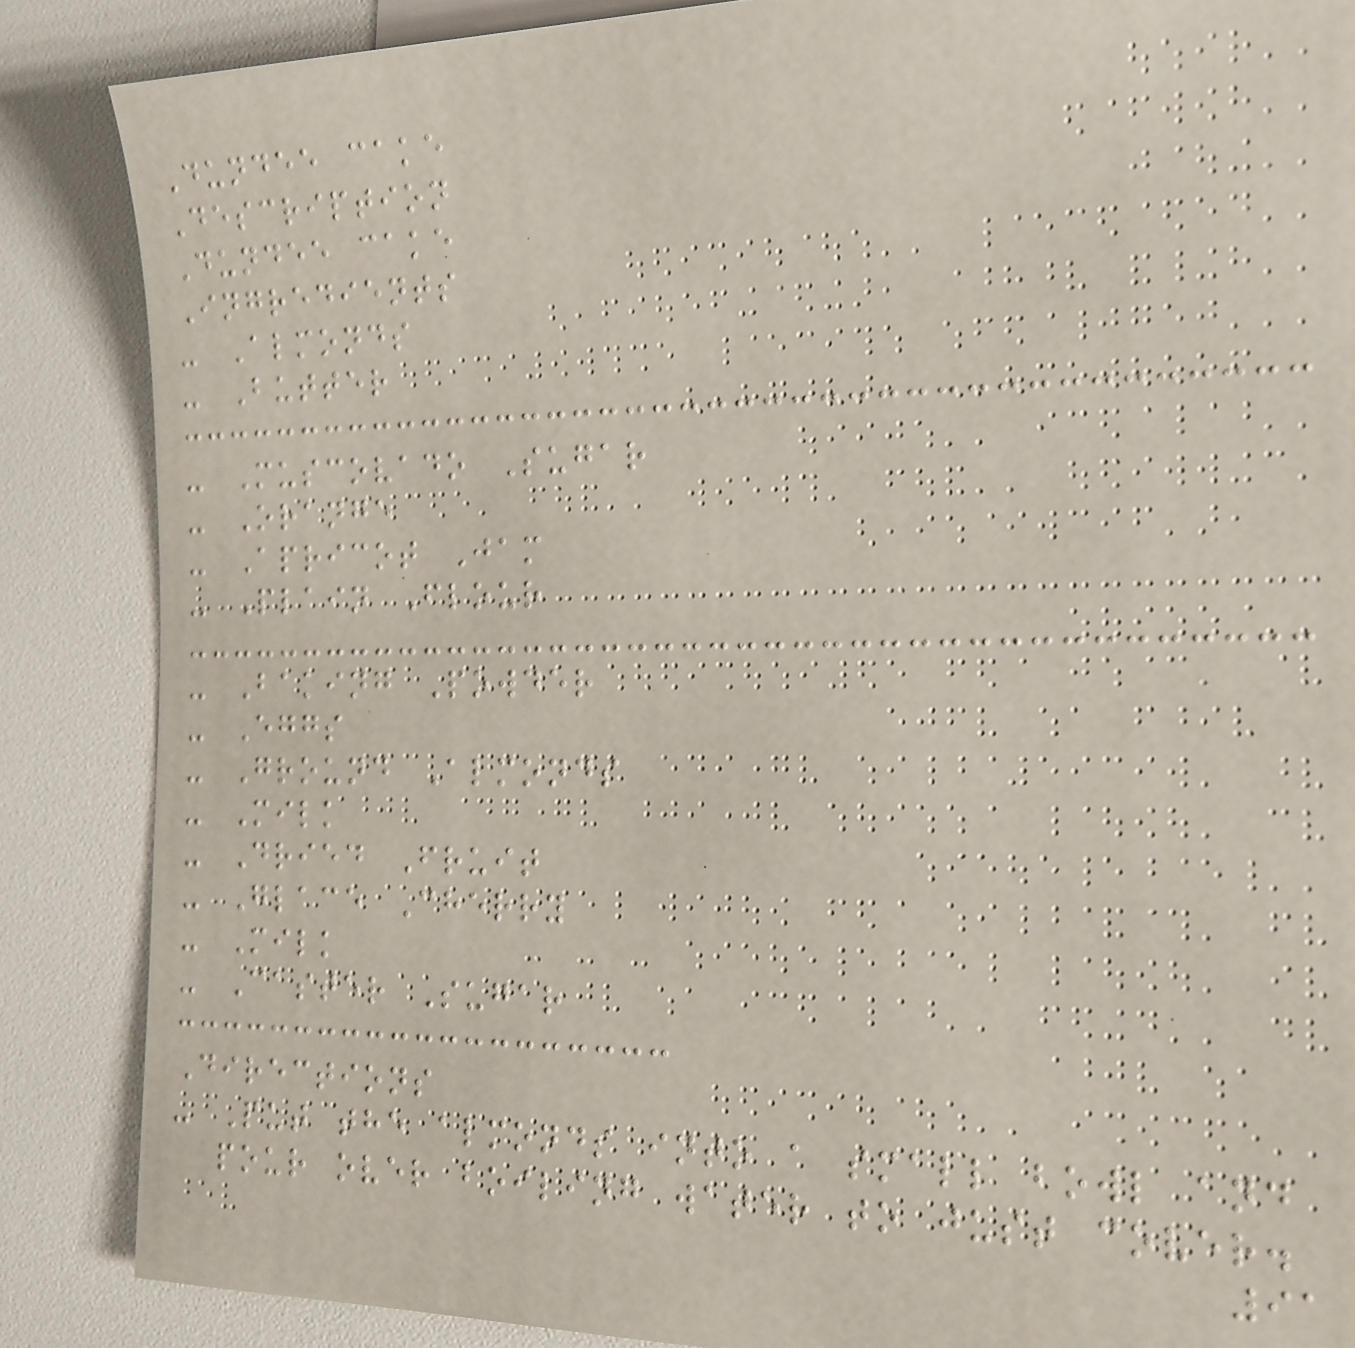Dundee cake
Description
Dundee cake
Ingredients
- Almonds
- Butter
- Muscovado Sugar
- Orange
- Apricot Jam
- Plain Flour
- Baking Powder
- Eggs
- Ground Almonds
- Milk
- Dried Fruit
- Glace Cherry
- Milk
- Caster Sugar
Directions
- Put the almonds into a small bowl and
pour over boiling water to just cover.
91
